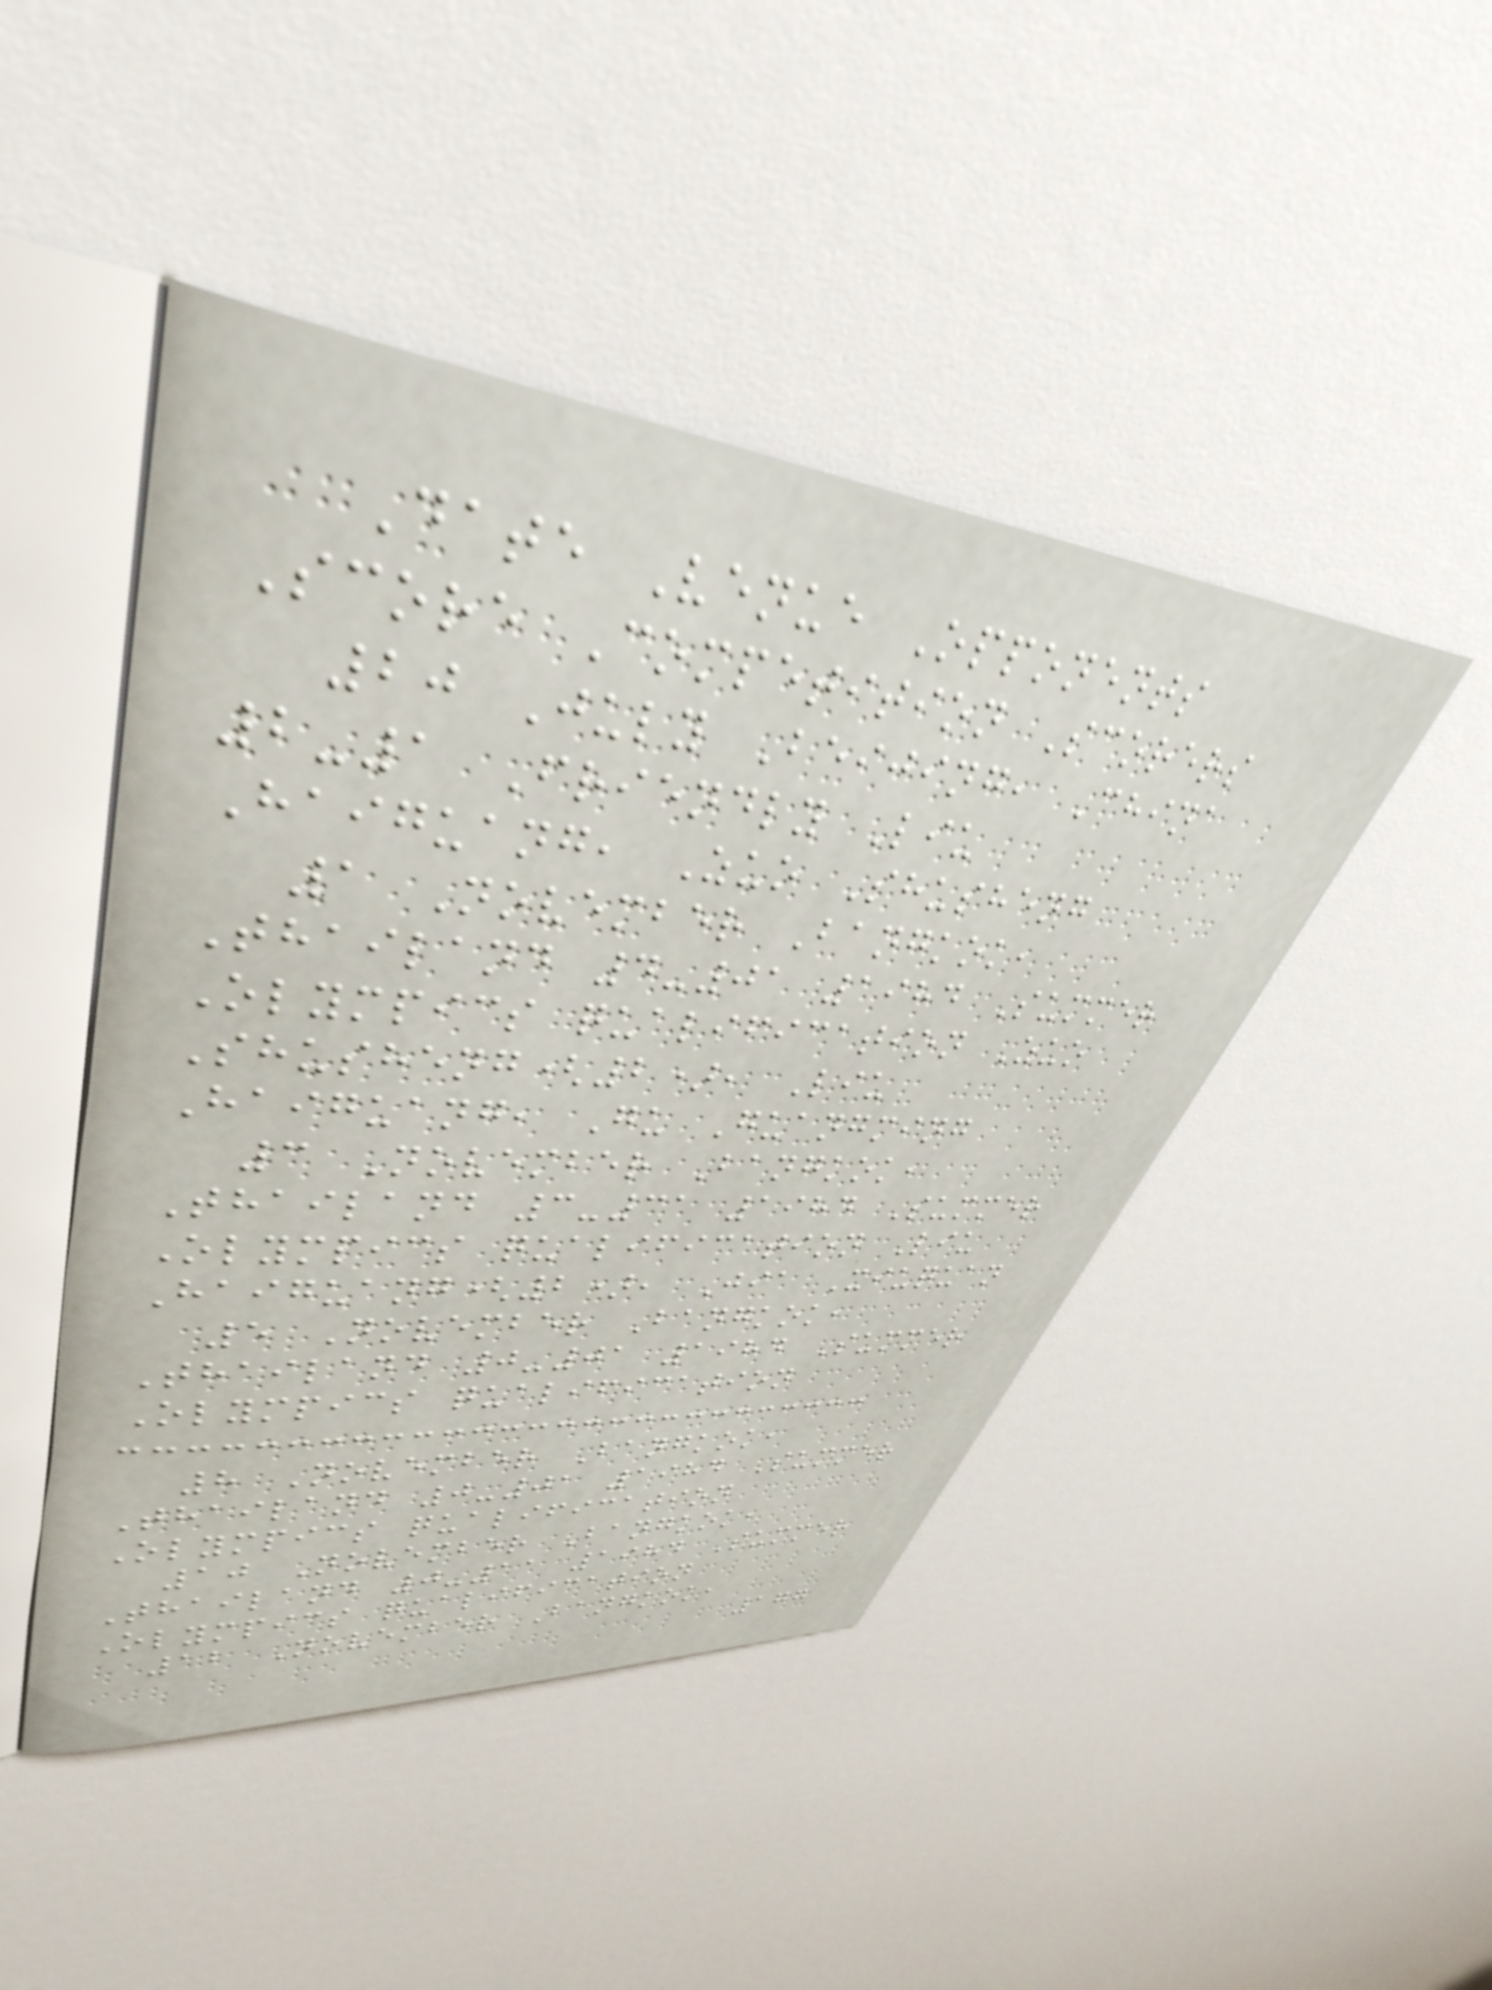Date Venue Opponents
Score Competition Scorers
20 July Beijing, China
2-1 Friendly Liu
Haiguang, Zuo Shusheng
1 November Bangkok,
Thailand 4-01 1984 Summer
Olympics qualification Zuo
Shusheng(2), Liu
Haiguang, Gu Guangming
3 November Bangkok,
Thailand 3-31 1984 Summer
Olympics qualification Liu
Haiguang(2), Jia Xiuquan
5 November Bangkok,
Thailand 0-01 1984 Summer
Olympics qualification
8 November Bangkok,
Thailand 0-01 1984 Summer
Olympics qualification
10 November Bangkok,
Thailand 0-11 1984 Summer
Olympics qualification
12 November Bangkok,
177
